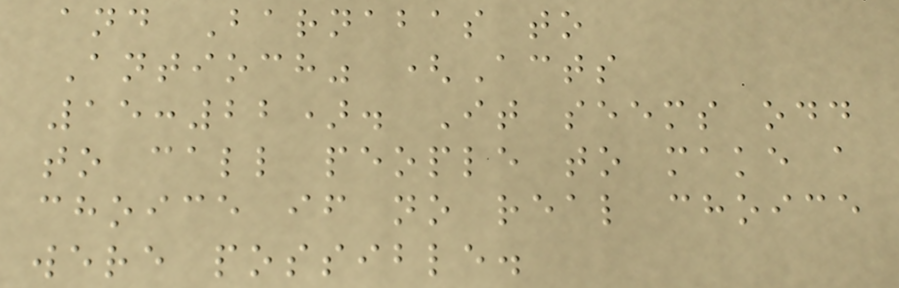and Barnabas to
Antioch" (Acts
15:22). It seems odd
to call people to make a
choice if no real choice
were possible.
